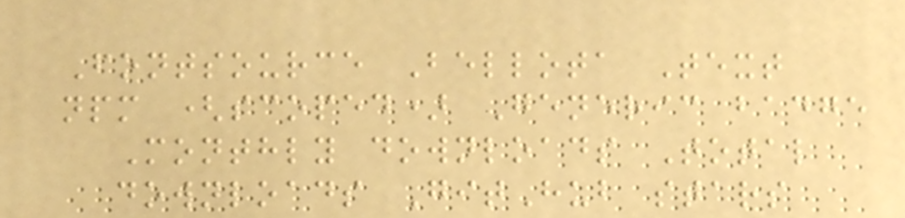Fontsource Bellota Text
npm (scoped) Generic badge
Monthly downloads Total
downloads GitHub stars
